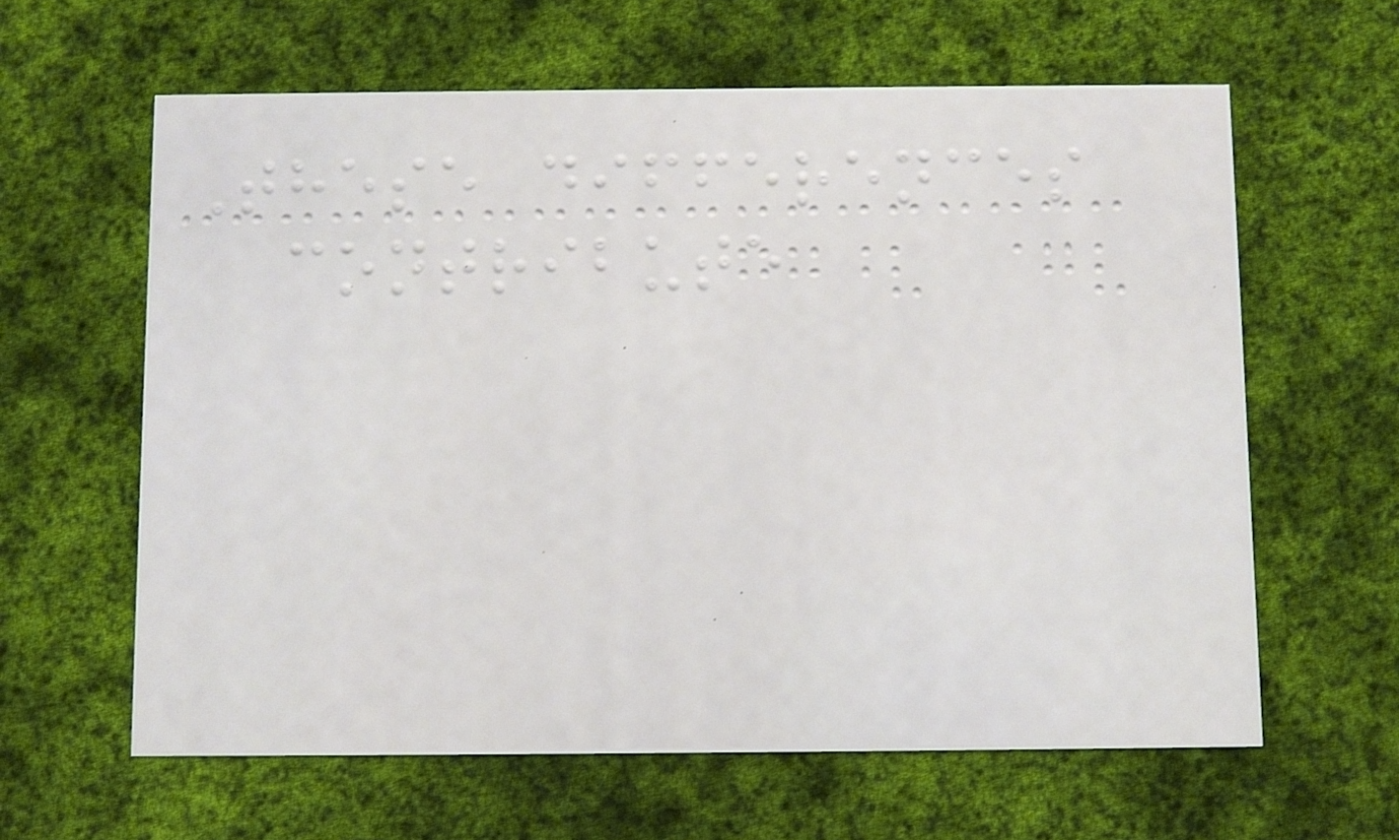These differences
contribute
